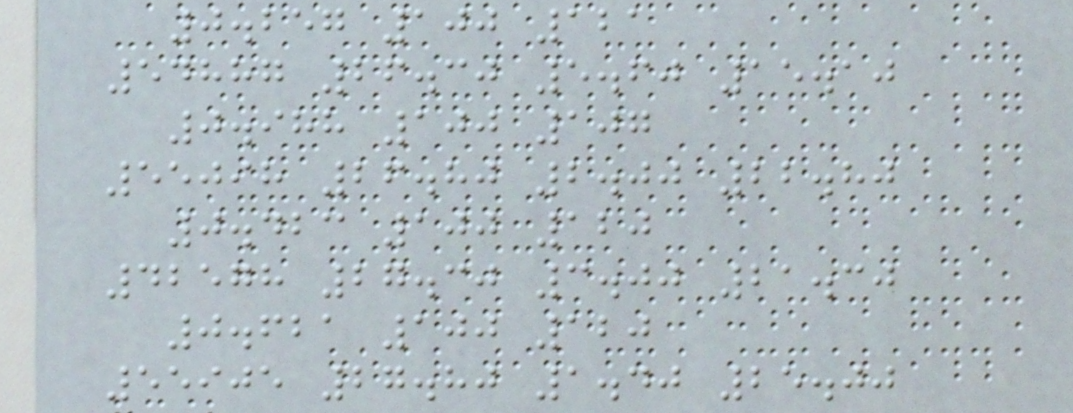0.257 100 121
54887 26.30 5.60 15.10
0.988 100 107
55098 26.80 2.00 22.80
0.423 100 120
42578 27.30 3.00 21.30
0.621 100 120
55905 27.80 1.40 25.00
